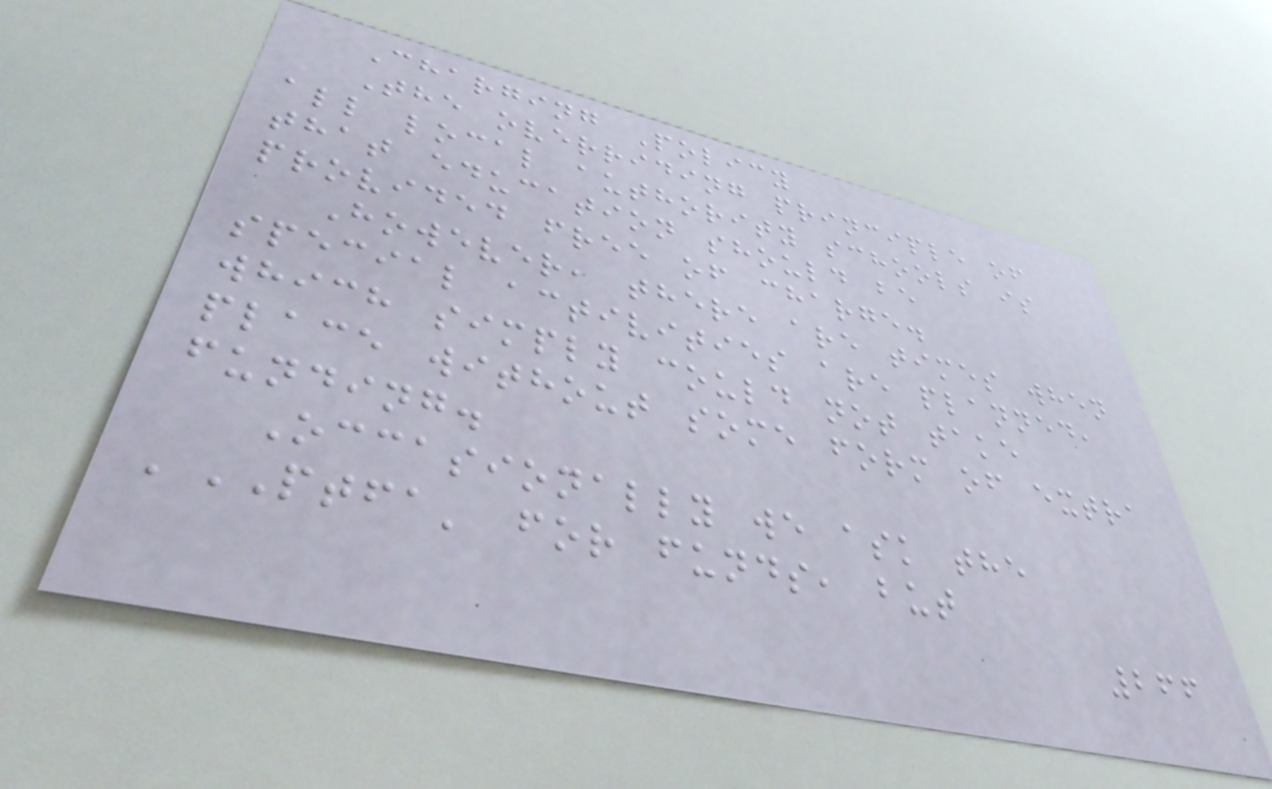Charging Policy
The overriding principle of
all local authority schools is
that education should be
provided free of charge.
However, there are times when
special activities are planned,
which simply could not take
place without some form of extra
funding.
Occasionally we ask the
'PTFA' for funds, but
266
